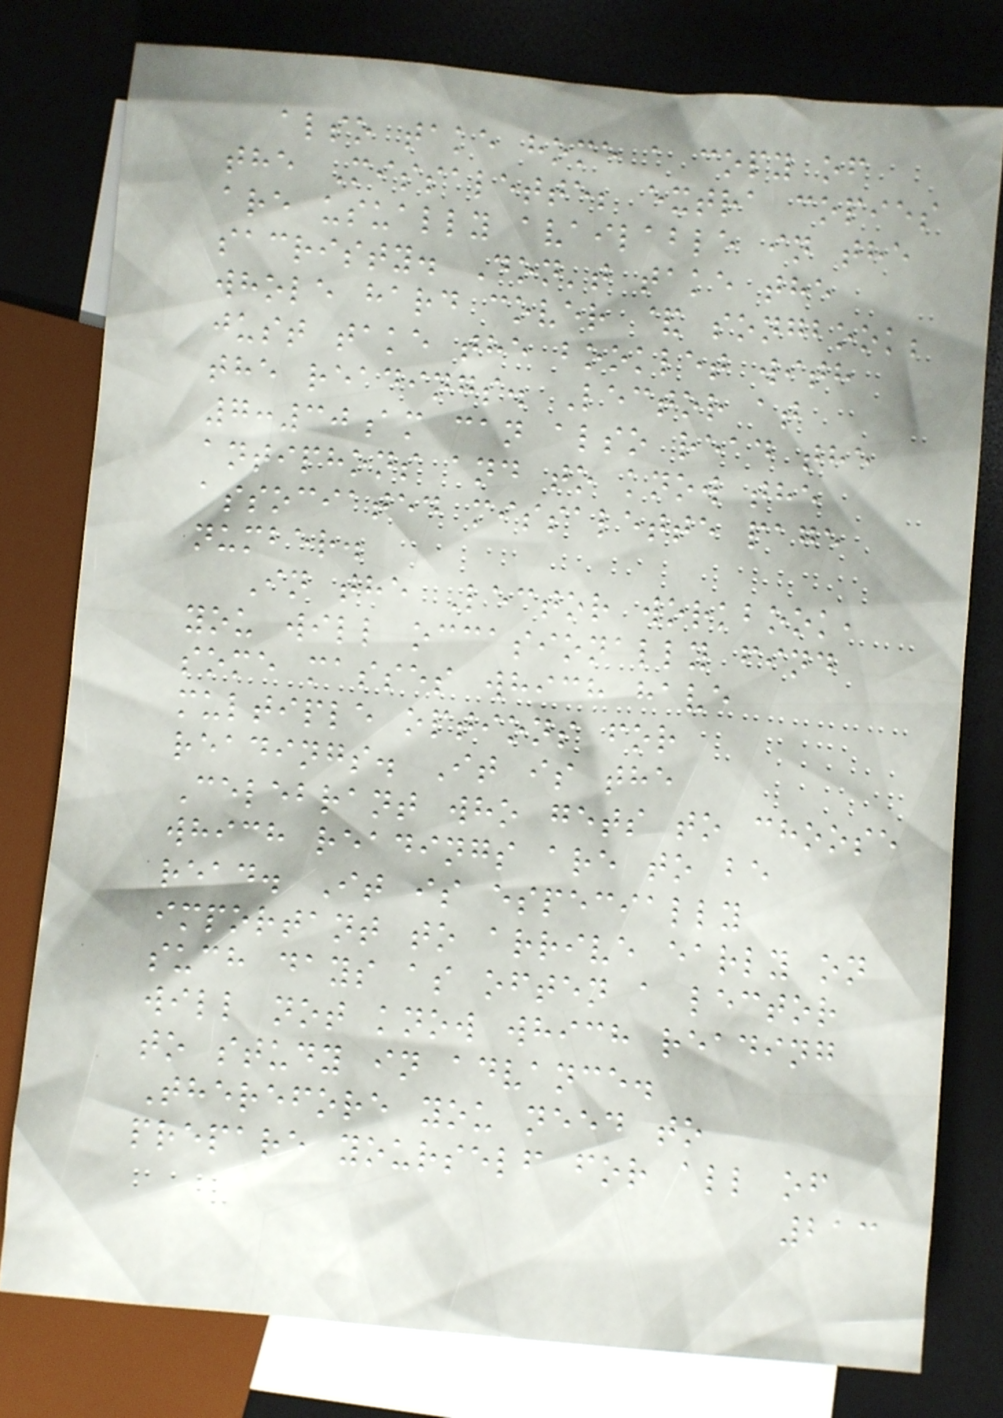also take home a copy of
the Missalette; extra copies
are usually available in the
sacristy. Don't take the
whole hard cover & songbook;
just take the booklet with
the readings. Lector at
7:30am can also read the
antiphons and to know the
associated missalette page
number.
In the Lector workbook,
you will occasionally find
some masses which have
multiple options for
readings. It is the
Celebrant who gets to choose
which readings are to be
read. It is especially
important to arrive early on
such days as often a lector
will not know which reading
to study in advance.
Therefore you need to
prepare yourself for all of
213
